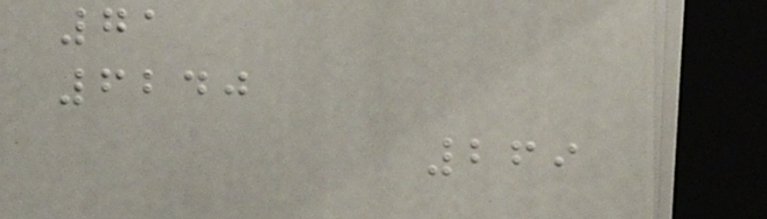71
6240
269
